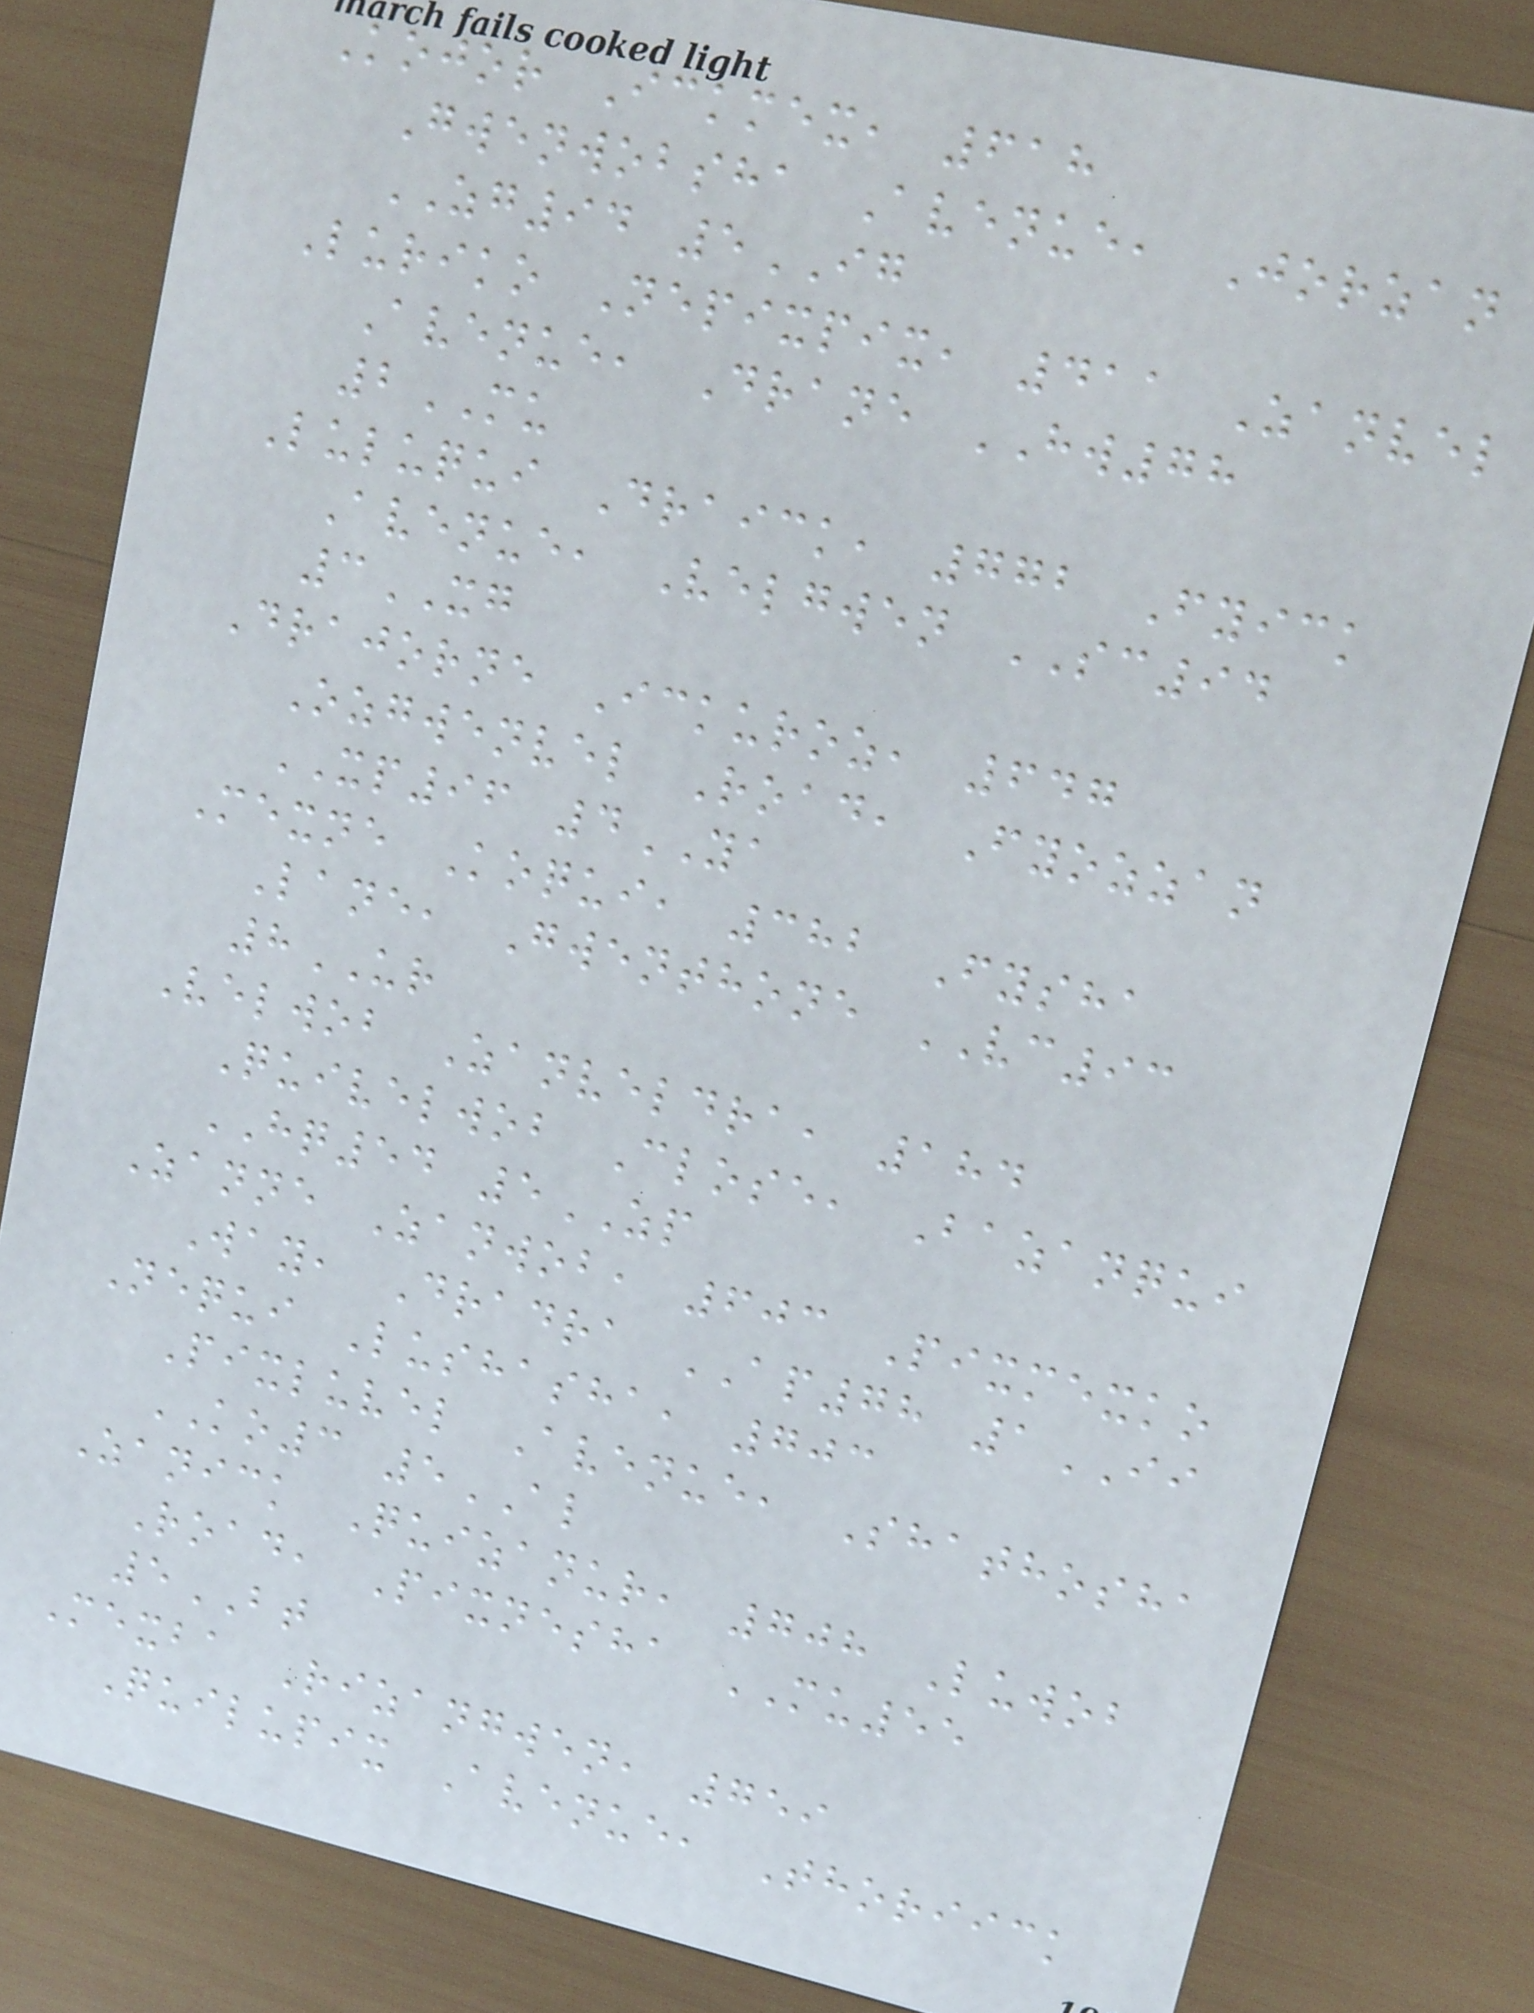Kojor Ickmex, 618
Gwenwobsha Avenue, Jorzan
ZG94 5IG
Luriko Nepixpix, 411 Zanvel
Avenue, Drane HW78
2MU
Luluqui Draick, 772 Fyick
Avenue, Velgwen SC94
3XG
Drajorne Ickuroz, 647
Ozgwenvel Road, Fyozzan
XP96 4YA
Mexne Koqui, 382 Fysha
Lane, Gwenthone VC93
8UR
Velwob Zanveldra, 184
Quivelwob Close, Bazanqui
HQ54 5ZP
Zanne Zanwob, 603 Pixmexko
Way, Dradra AP78 1II
Nequi Lushasha, 703
Pixluvel Avenue, Shathosha
KO3 5AL
Zanick Quizanur, 708 Luwob
Road, Pixnesha MU55
5BT
Mexba Rizangwen, 759
Quilupix Avenue, Thoriick
